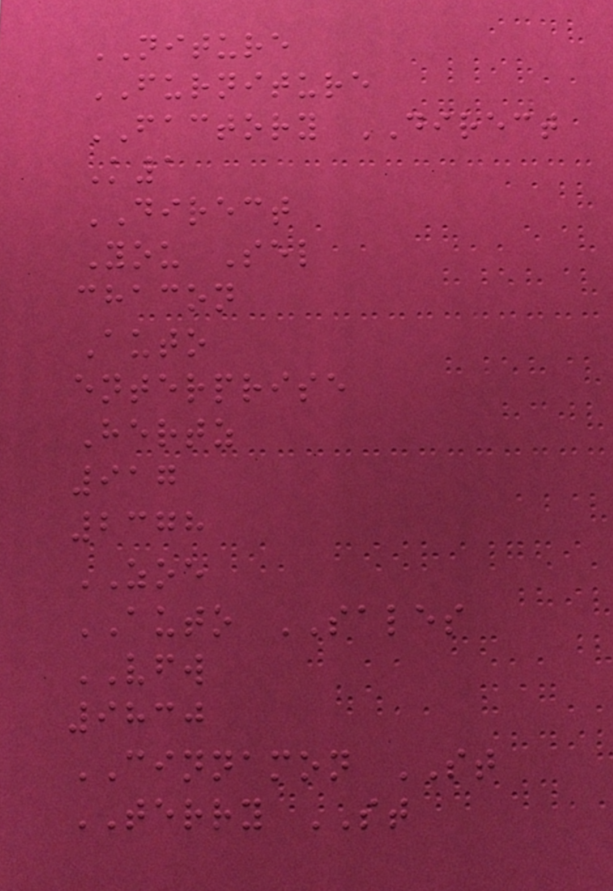NITURE
FURNITURE
FACTORY DIRECT
K1
DIRECT
You Sel
chacon
Auto
enterprise
Hertz
917
2378
ZOE
AUTO SALES
VFW
9830
CINNAMON ST
TERRY ST
